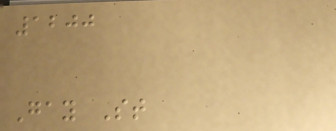1200
Gay St
